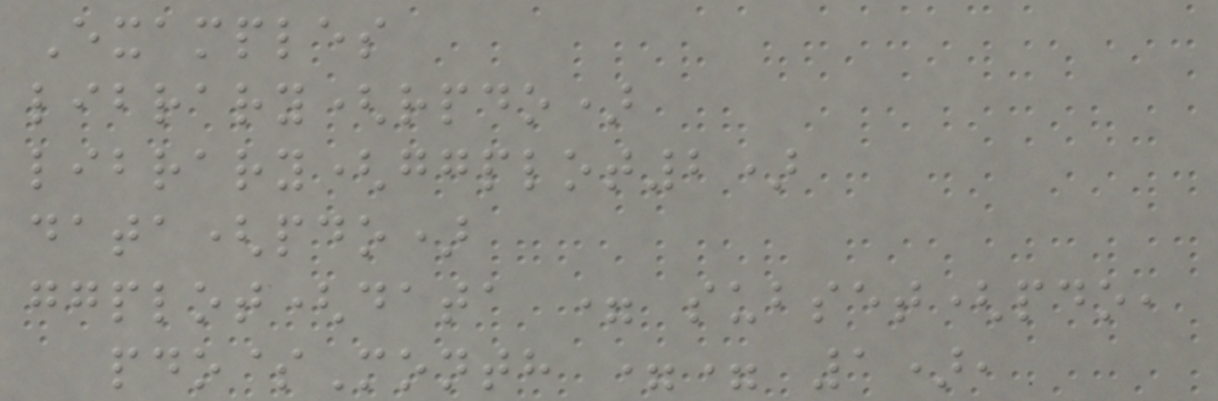Examples
library(rpdo)
library(ggplot2)
data(pdo)
ggplot(data = subset(pdo,
pdo$Month == 1),
